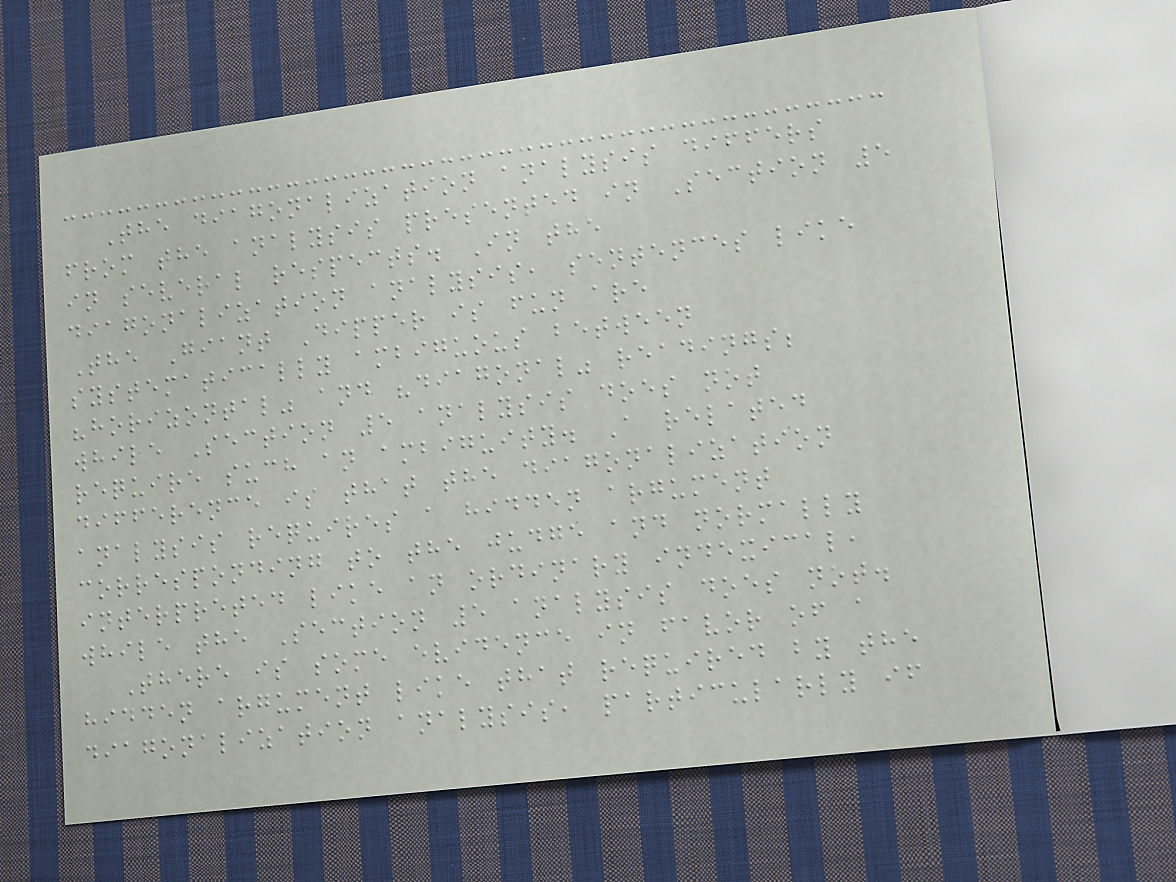The diagonalization analysis differs
from the analysis presented in Section 5
in several respects. In the
diagonalization analysis, sentences like
The Giant Dipper is fun are
systematically ambiguous between
"horizontal" and "diagonal" readings;
while Section 5 analysis does not
require such an ambiguity. A related
difference is that the diagonalization
analysis requires a hidden argument
corresponding to the judge and normally
interpreted like an ordinary indexical,
while the Section 5 analysis does not.
There is some evidence in favor of a
hidden argument like that required by the
diagonalization analysis, particularly if
